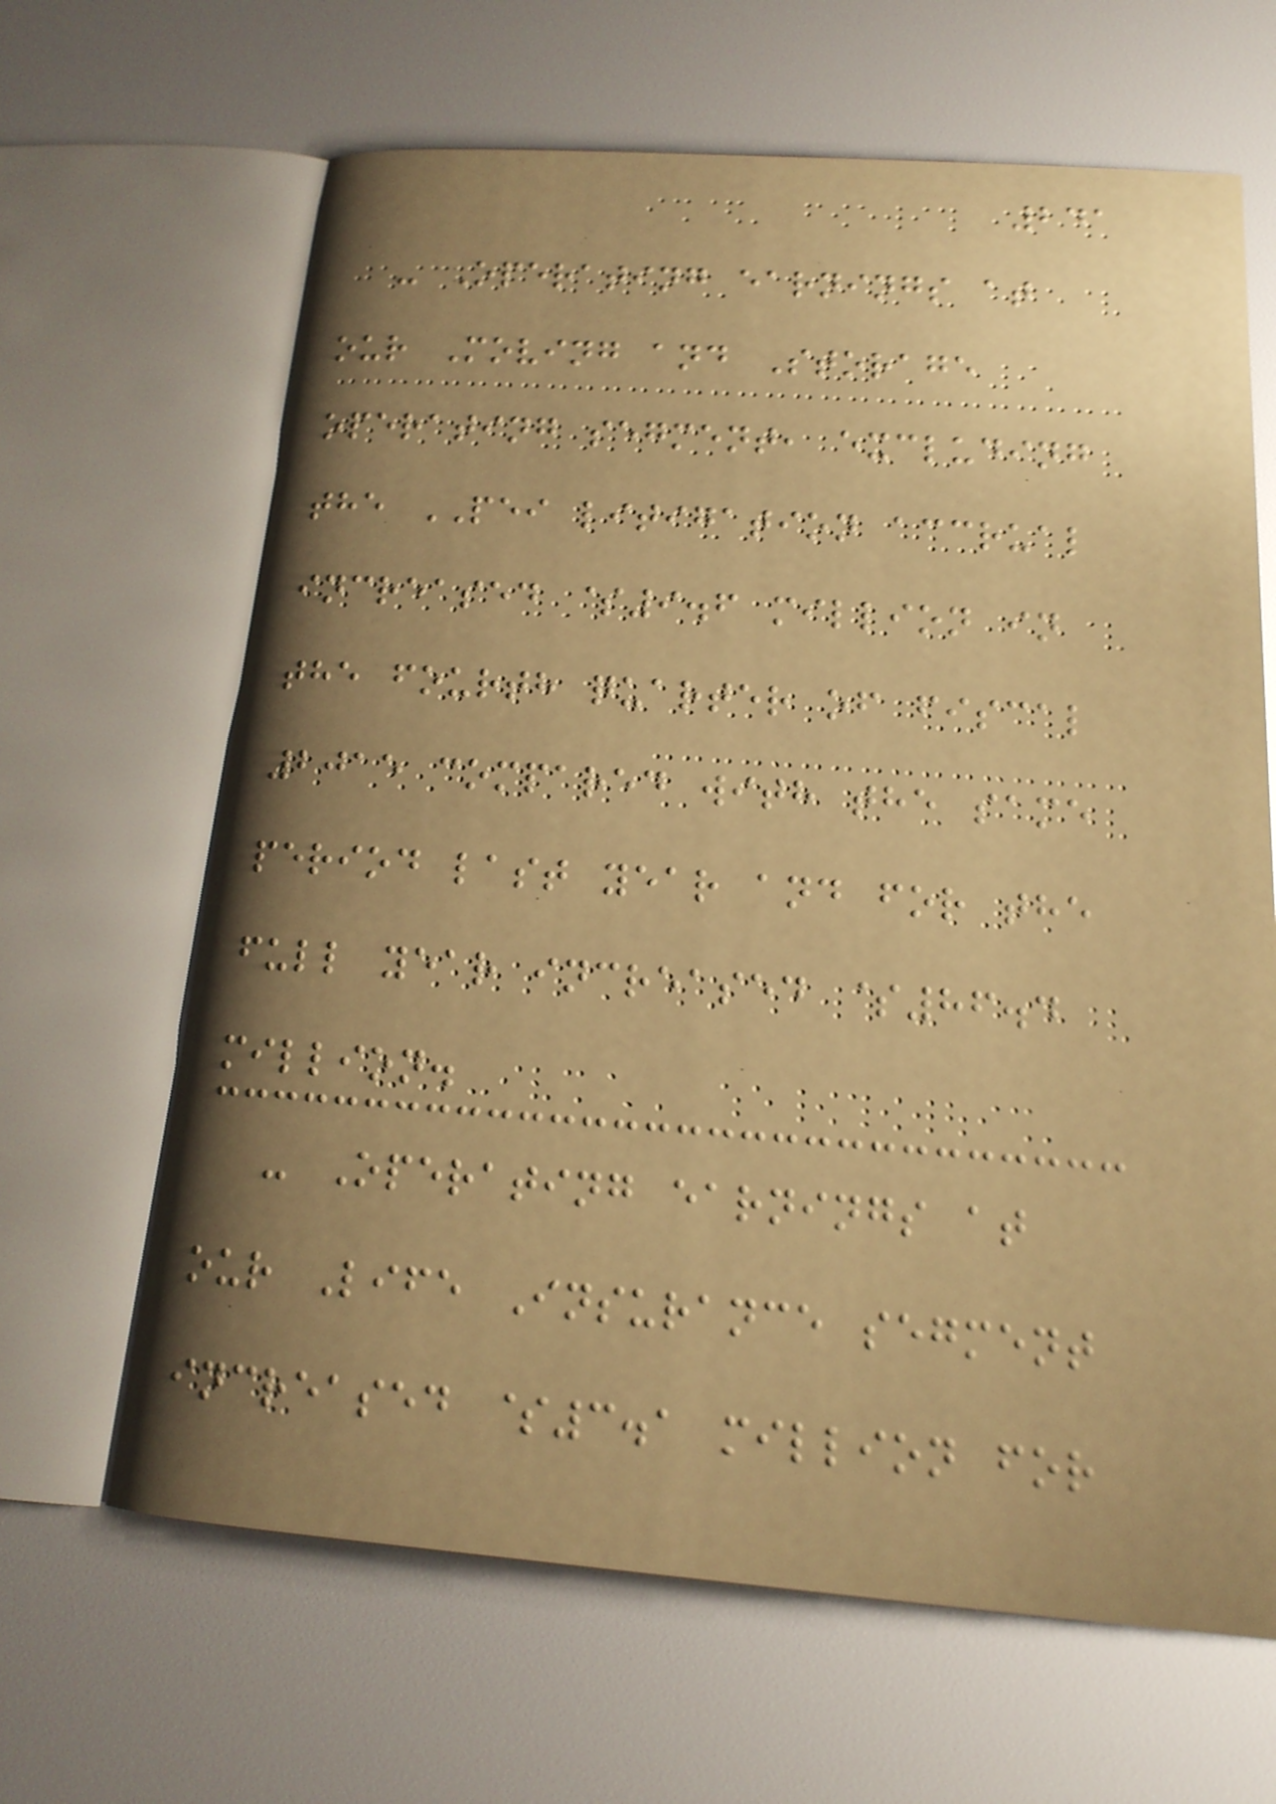241
- Operating earnings at
our Moving and Storage
operating segment, excluding
the PEI litigation accrual
increased $9.6 million in
the fourth quarter of fiscal
2015 compared with the same
period last year and for the
full year increased $86.4
million.
- Operating earnings at
our Life Insurance segment
increased $3.1 million for
